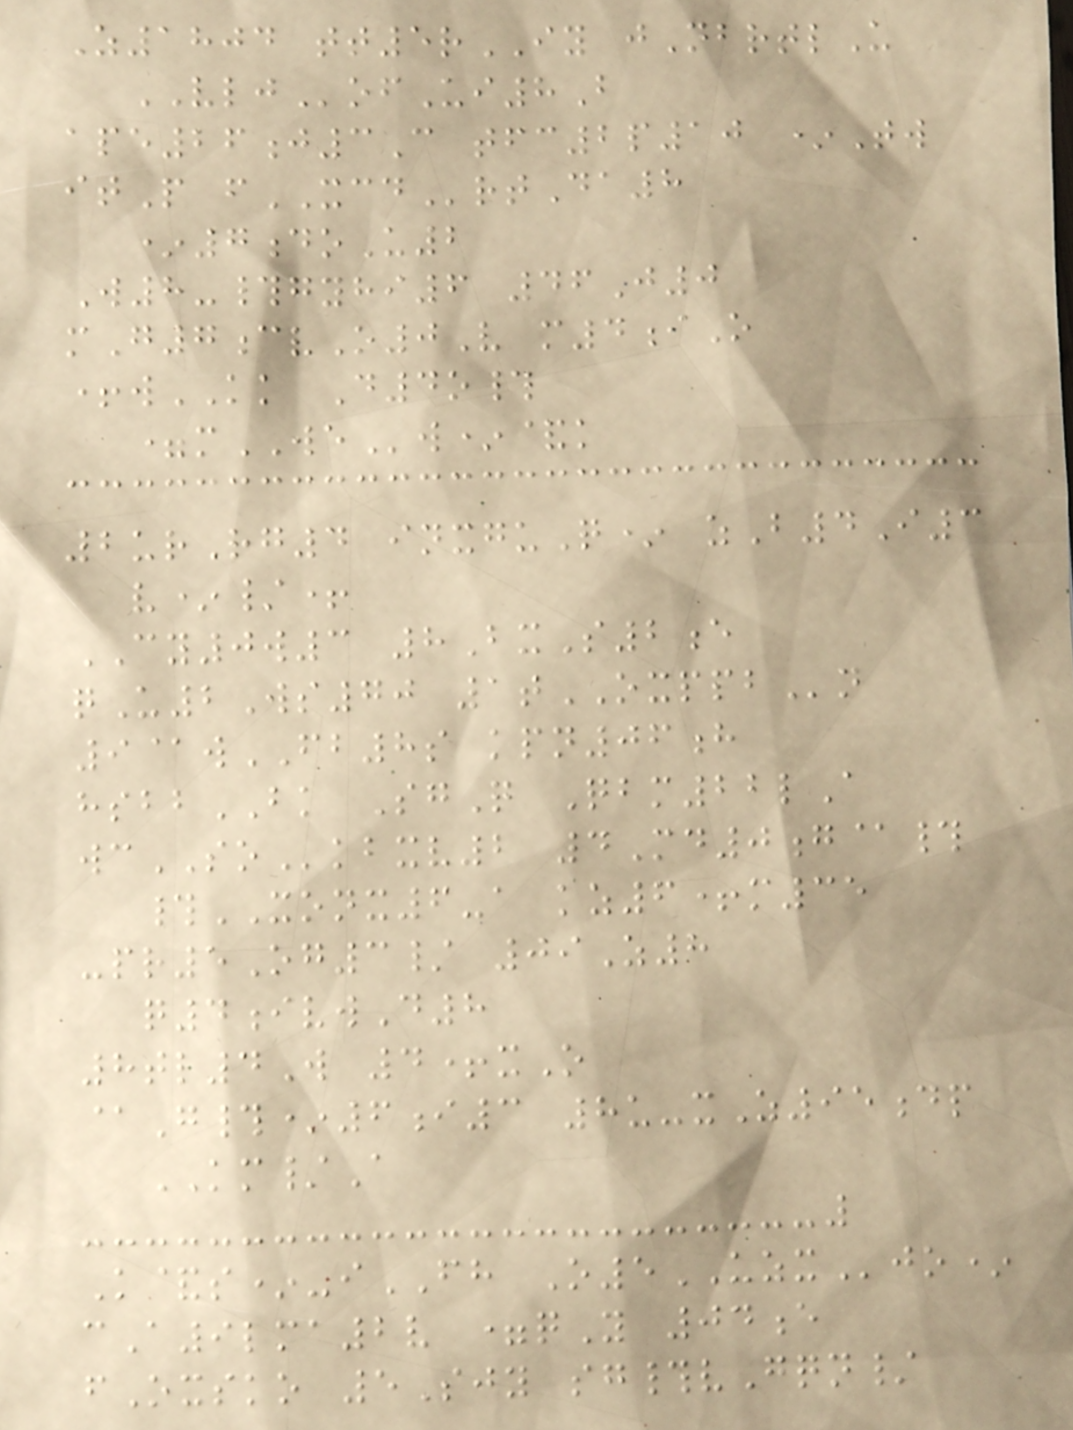Z1804 tt5rIY jNbrtlU
VLJofUi8B
ape26j3C tfc2p10 *Tw
itP fXCDrtDa8
*7doU2
W8-#gyhi6 46J0
mG7cvO0V m4iO
+wKK D4o#
=mWEw*&k
2urRg4 inxguQ* zB4I3
v*/+
CY0w3 8BxS2e
qU2Ws70 1tOXPPBn
9@wFB8s kpn06h
hsbbBK SgQ Qbm22lA
wcSOkbxv2 4Md0g@#
#XONX6-a kz6+m35
-pr5Og3/ 09Z8
q4ivwD8
8tl4W 4+xO
@G#*6i3 8u-xZ95dp
KM/A
K&s*-iFH O5UZXjo*
cA9lma2v =qY 04e
fOxsko 5Sjy sg#vGqn/
